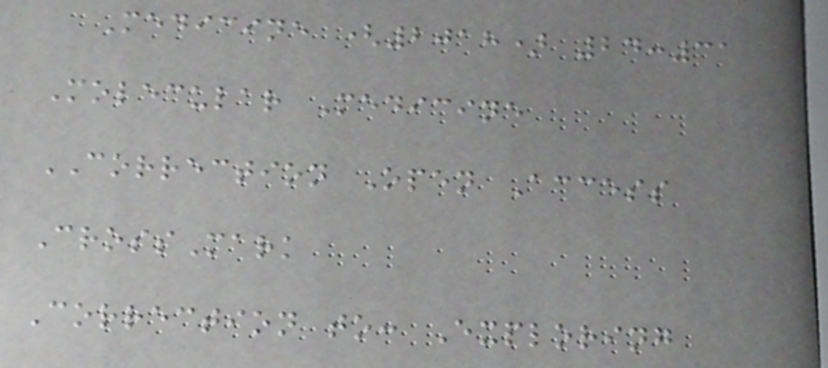Medicine (2018) 24:31
Molecular Medicine
CORRECTION Open Access
CrossMark
Correction to: Exploring
